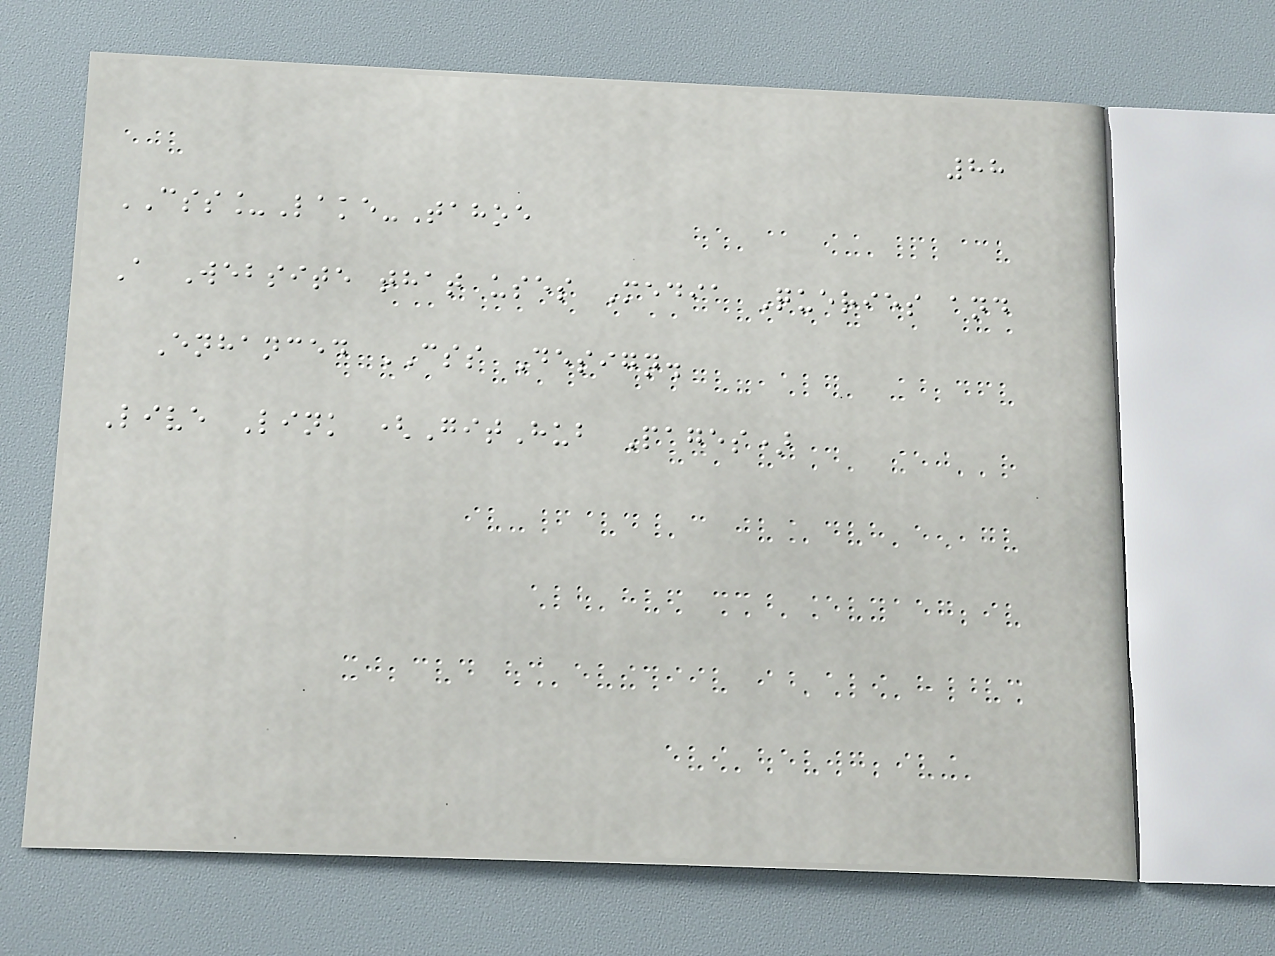88
CSS_Lake-Tahoe
A Website that uses Media Queries and
Enhanced CSS Design.
Live Link (GitHub Pages)
